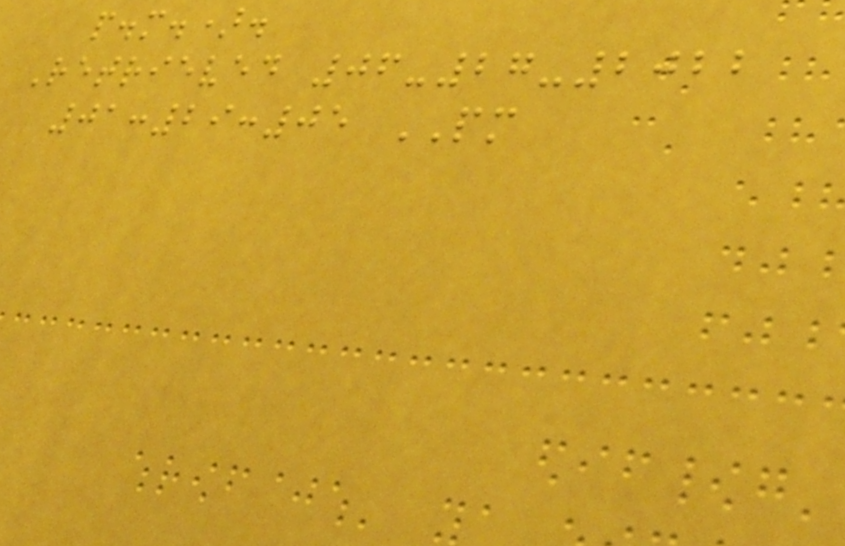p.m.).
Retrieved 06-27-2022
01:29:05 PM
